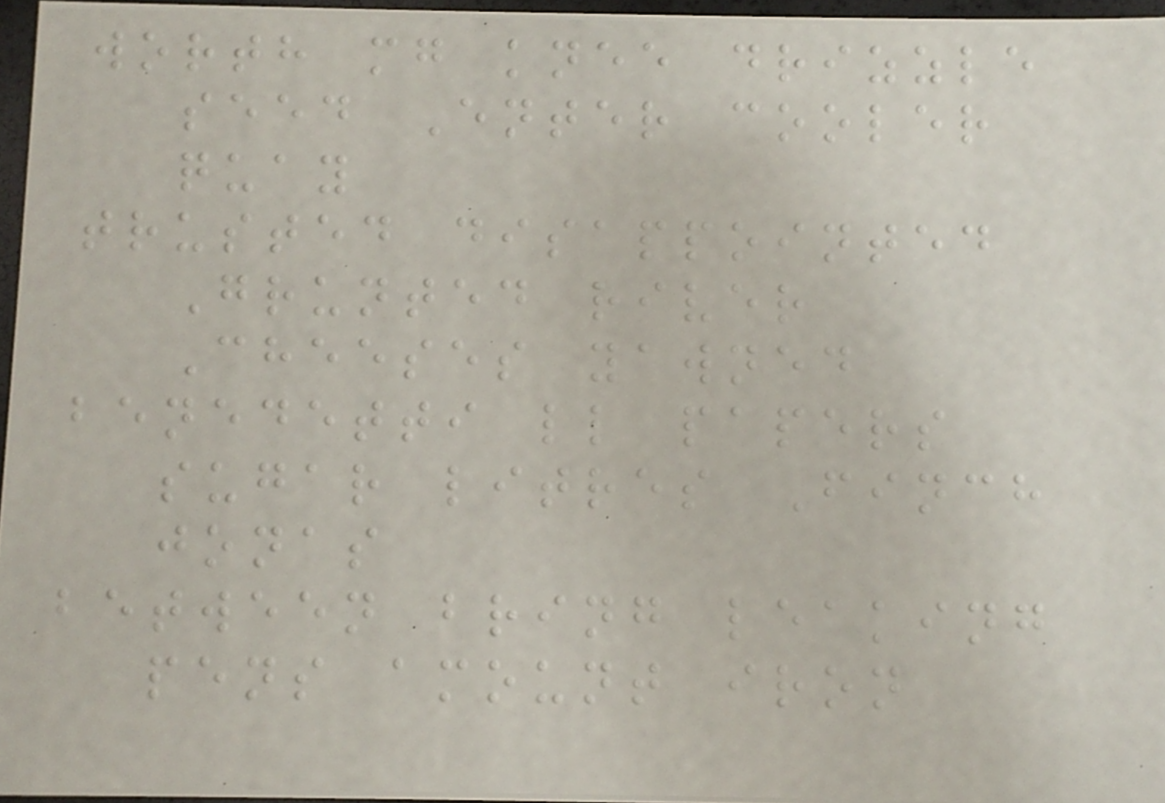worth mg knee drizzle
seed Enter cooler
quay
trusted disappointed
Grunted river
Cheeses yawned
benedetti ll papers
sugar litres Finch
jonas
between bring leaking
pens amount iron
